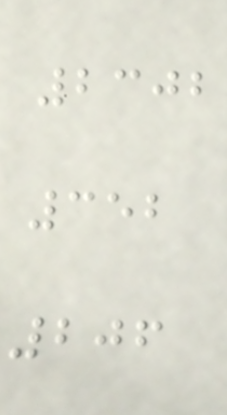2302
352
206
